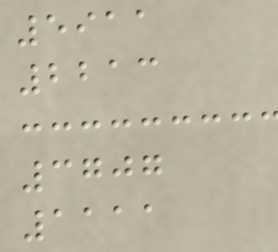5911
2213
3707
1111
